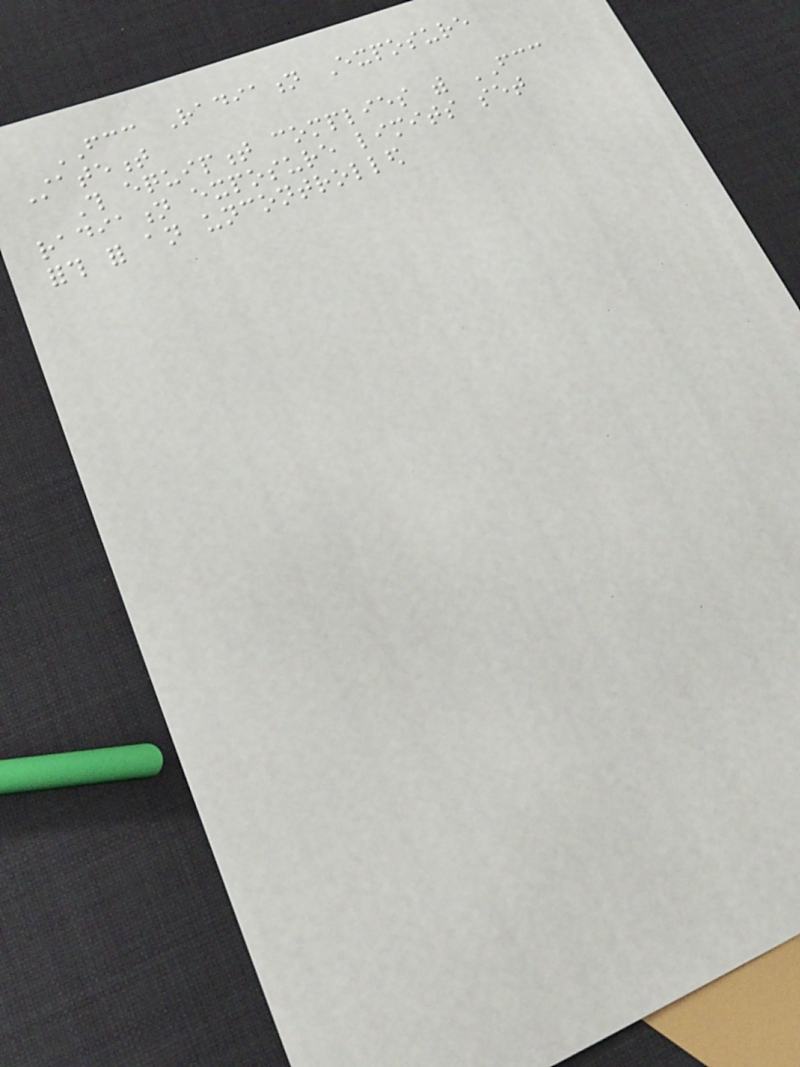FCC Radiation Exposure
Statement
This equipment complies with FCC
radiation exposure limits set
forth for an uncontrolled
